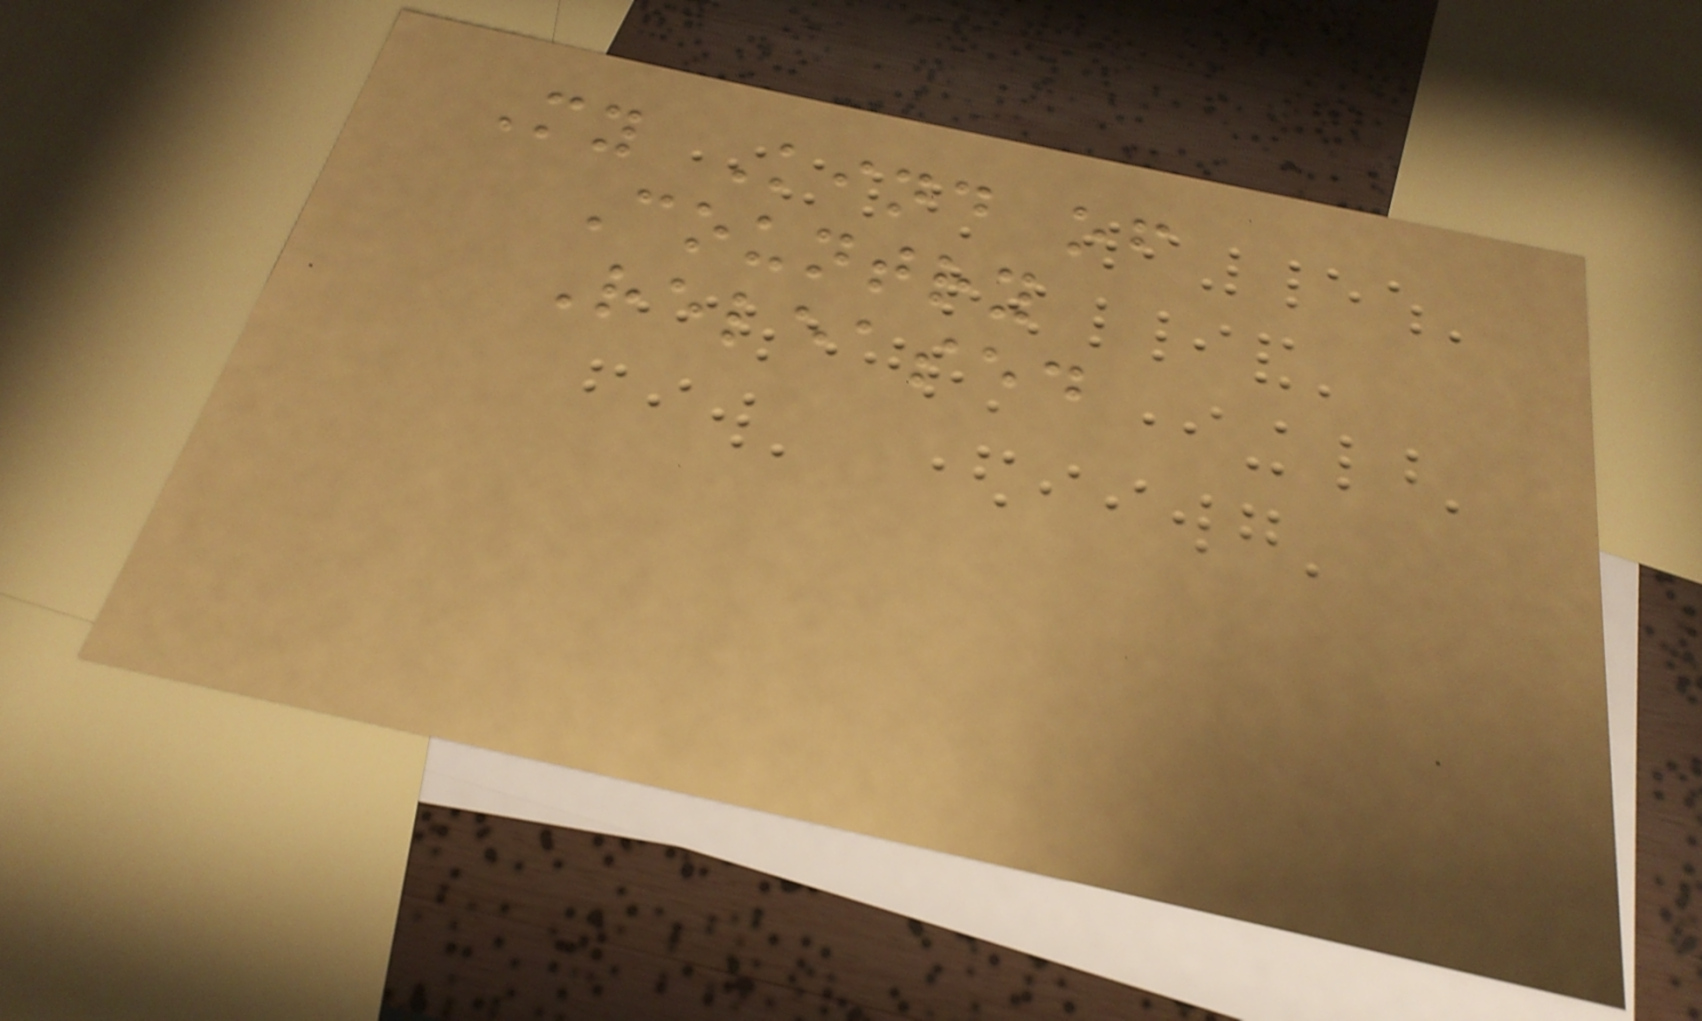My Kind of
Country
Released
